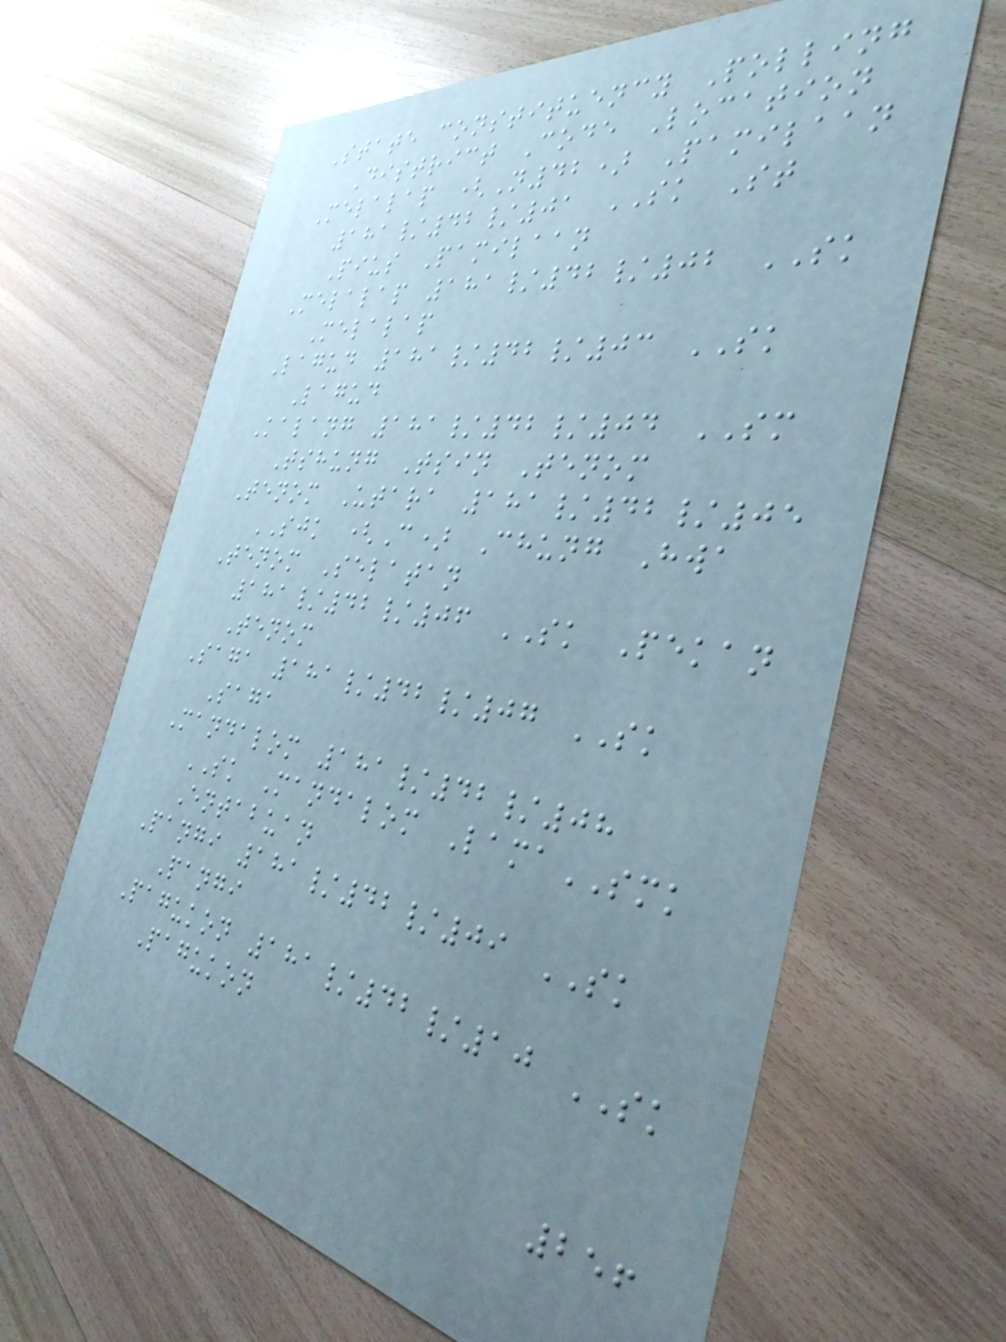State constituency Polling
District Code Location
Melalap (N42) Pamilaan
181/42/01 SK St
Pius Pamilaan
Melalap 181/42/02 SK
Melalap
Lagud 181/42/03 SK
Lagud
Kalang 181/42/04 SM
Tshung Tsin Tenom
Tenom Utara 181/42/05
SJK (C) Chung Hwa
Tenom Selatan
181/42/06 SK Pekan
Tenom
Saga 181/42/07 SK
Saga
Mandalom 181/42/08
SK Mandalom LamaSMK
Entabuan
Pangi 181/42/09 SK
Pangi
Pagukon 181/42/10 SK
Pagukon
256
